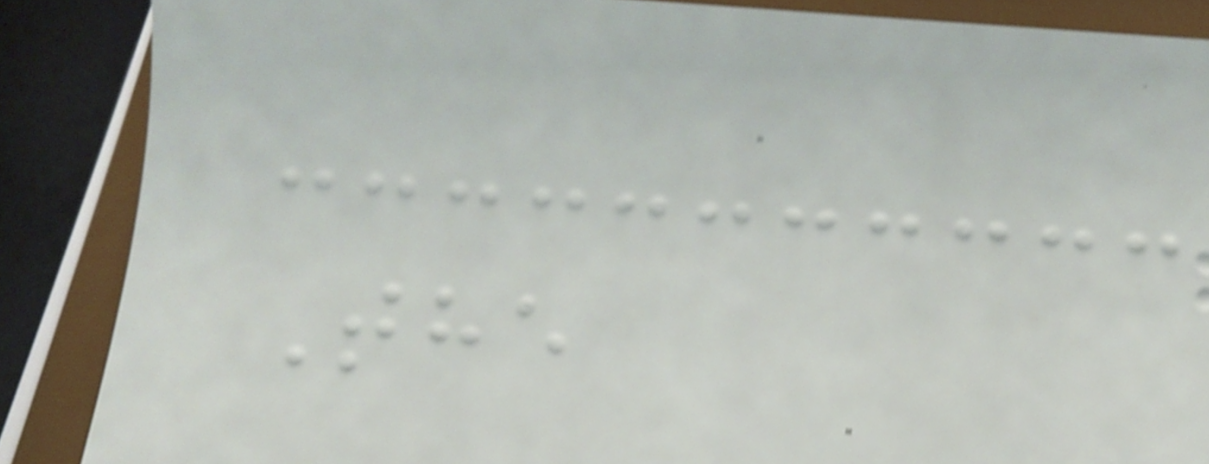The
